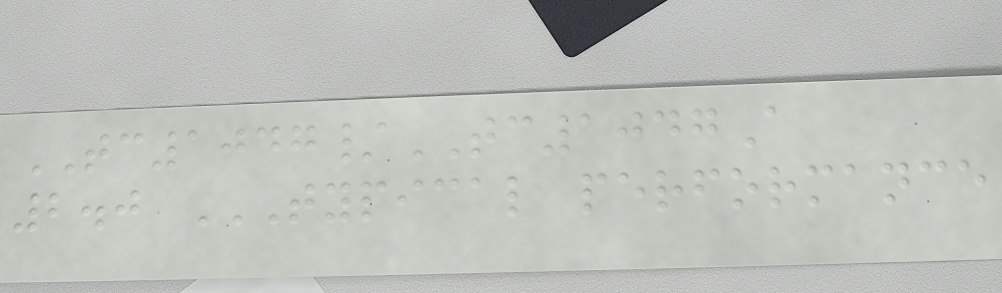TC1047/TC1047A
2.0 TYPICAL PERFORMANCE
